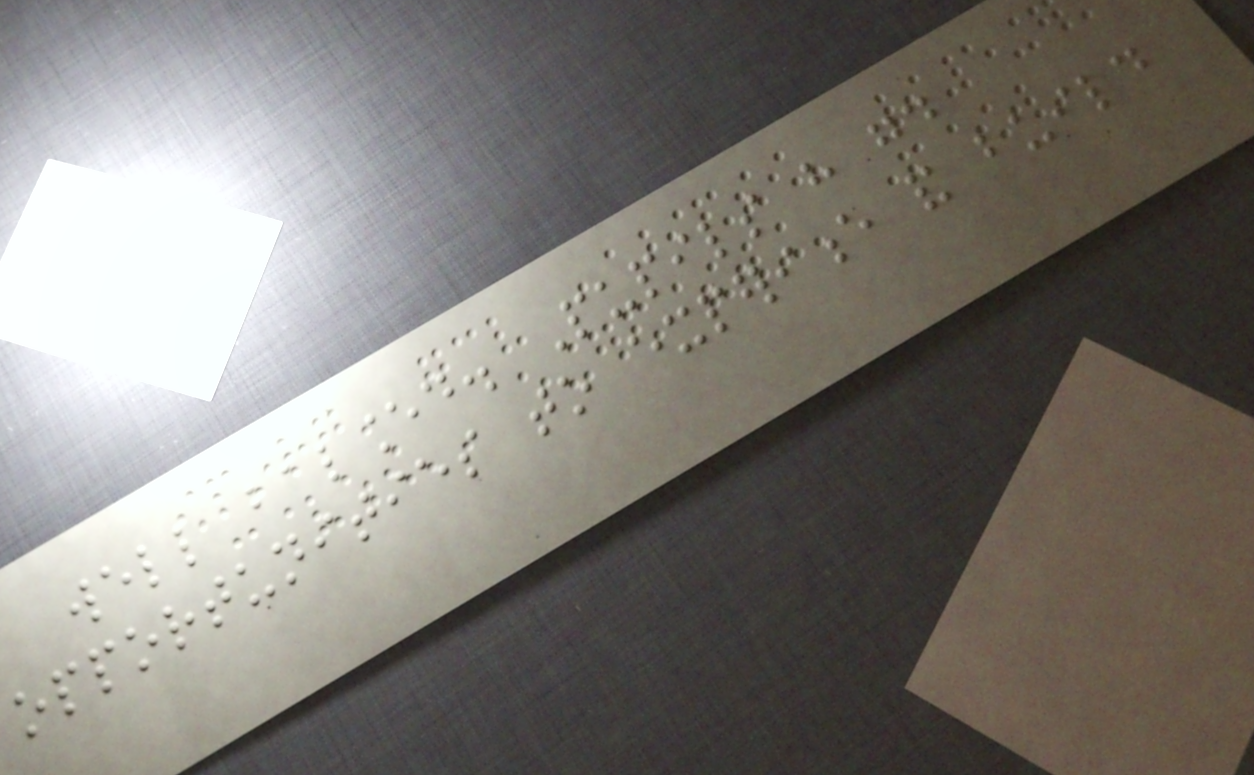well balanced. Pupils have good
opportunities to experience and build
